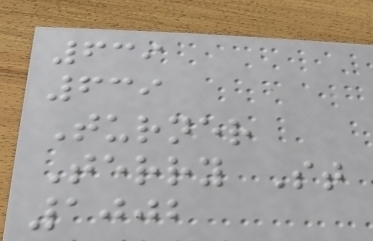639
639
Turner
Terry St
1002
